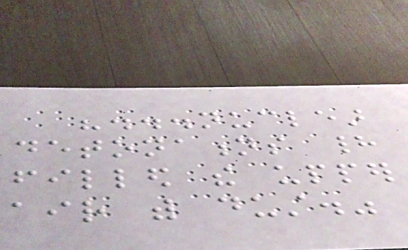"...nuclear
detonations had
filled the upper
air with dust."
